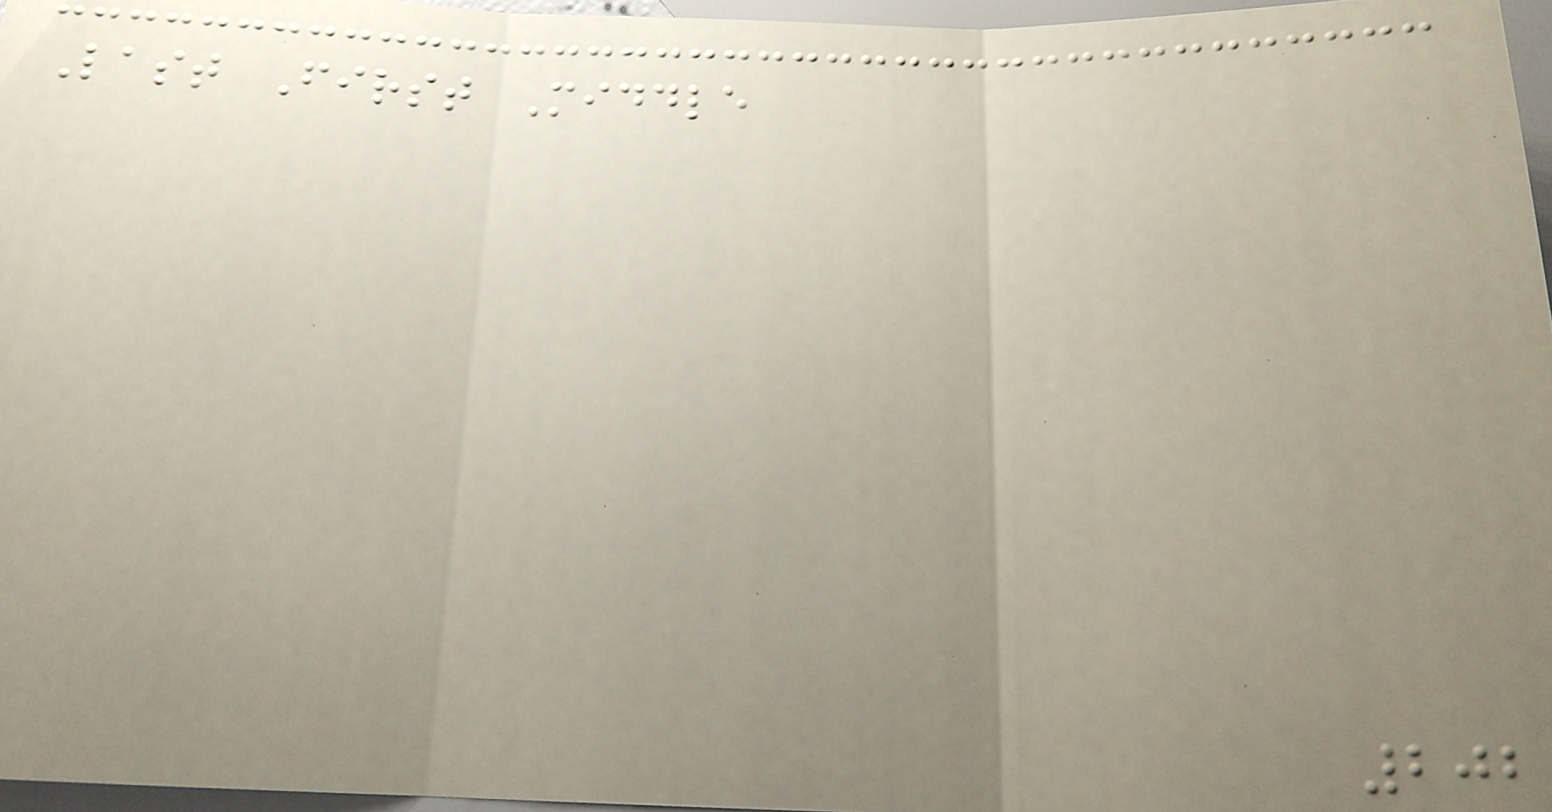Last First Middle
202
